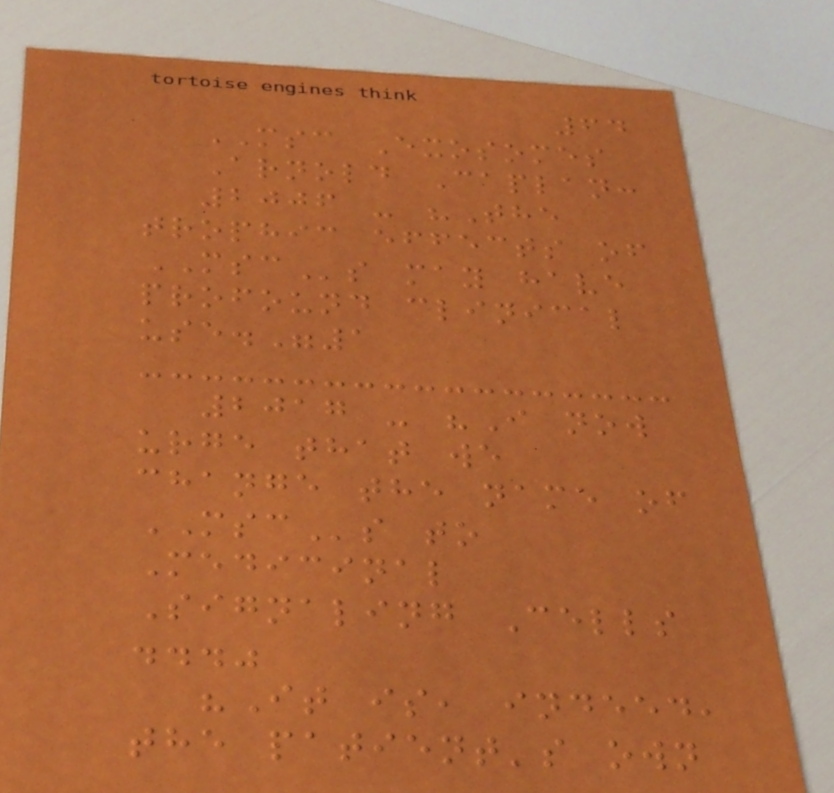64
MSC Exosomes
Arnold Caplan:
2006 - "The
trophic effects of
MSCs may have
profound clinical
use."1
2017 - "I now
urge that we
change the name of
MSCs to
Medicinal
Signaling Cells
..."
"It is, indeed,
the patient's own
